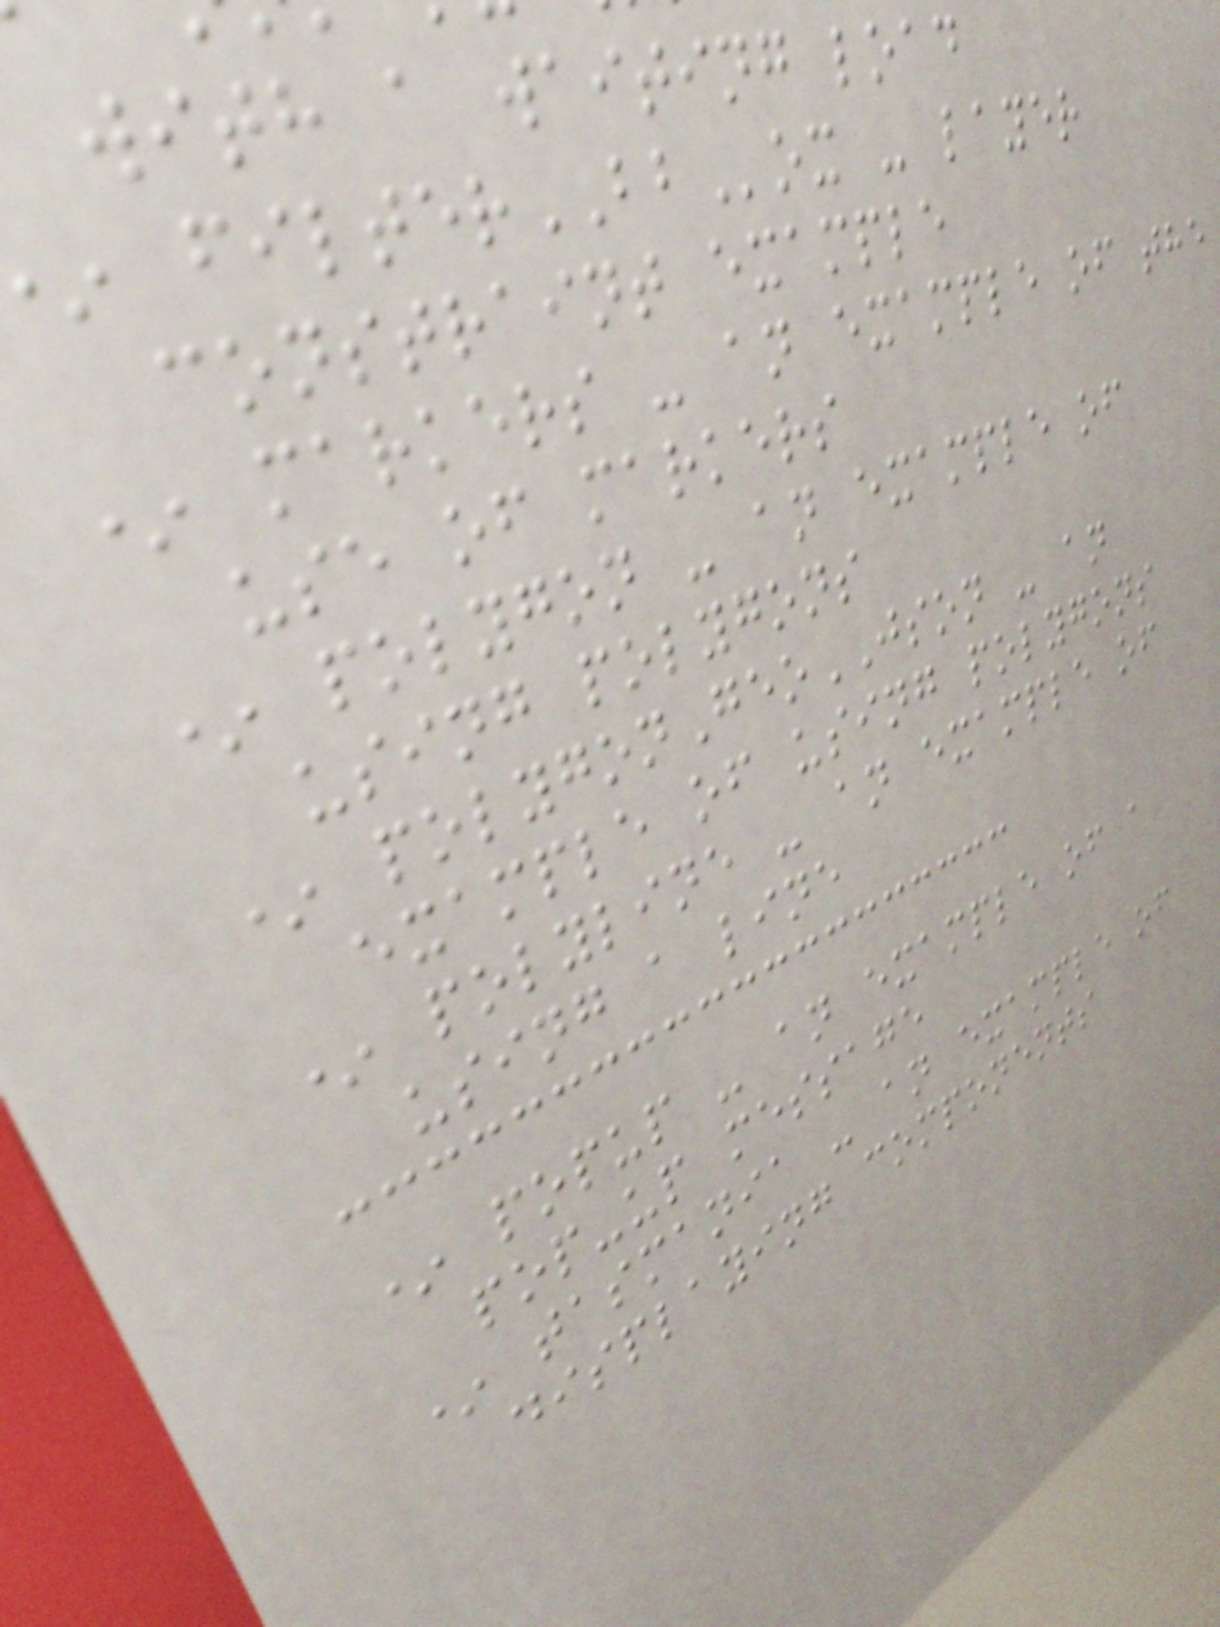with a waiting load
filterBBox - layer
constraint example
* markers - an example of the
use of markers
* polygon - an example of
using polygons
* polygonGeoJSON - an
example of using polygons
* polyline - an example of
using a line
* popup - an example of a
pop-up message
* tasmania - an example of
displaying components
